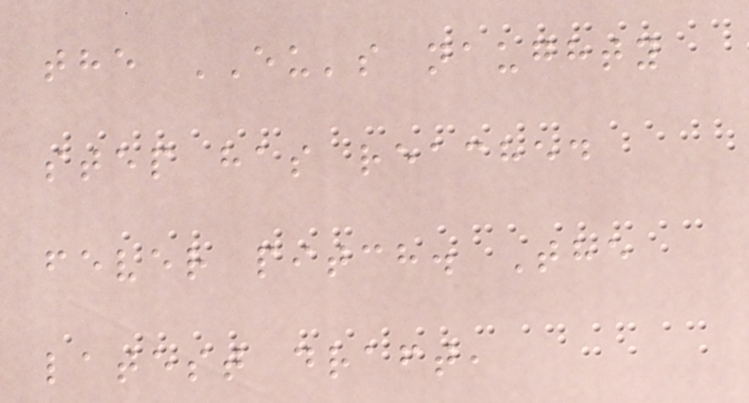the EU's naughty
step has reached
fever pitch. The
latest draft,
